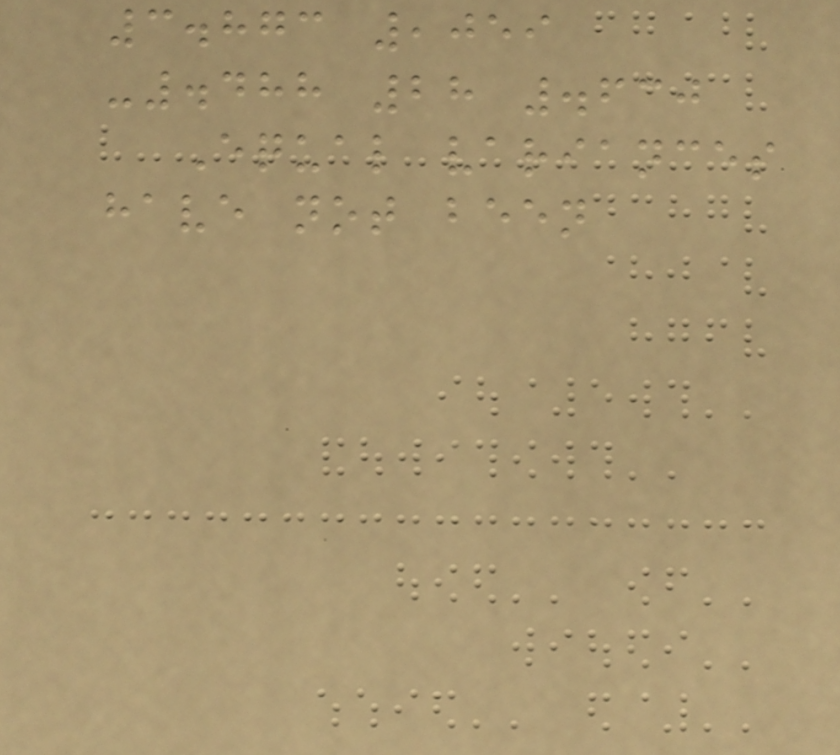3.873 ,059
-.488 28 .630
Equal variances
have not been
